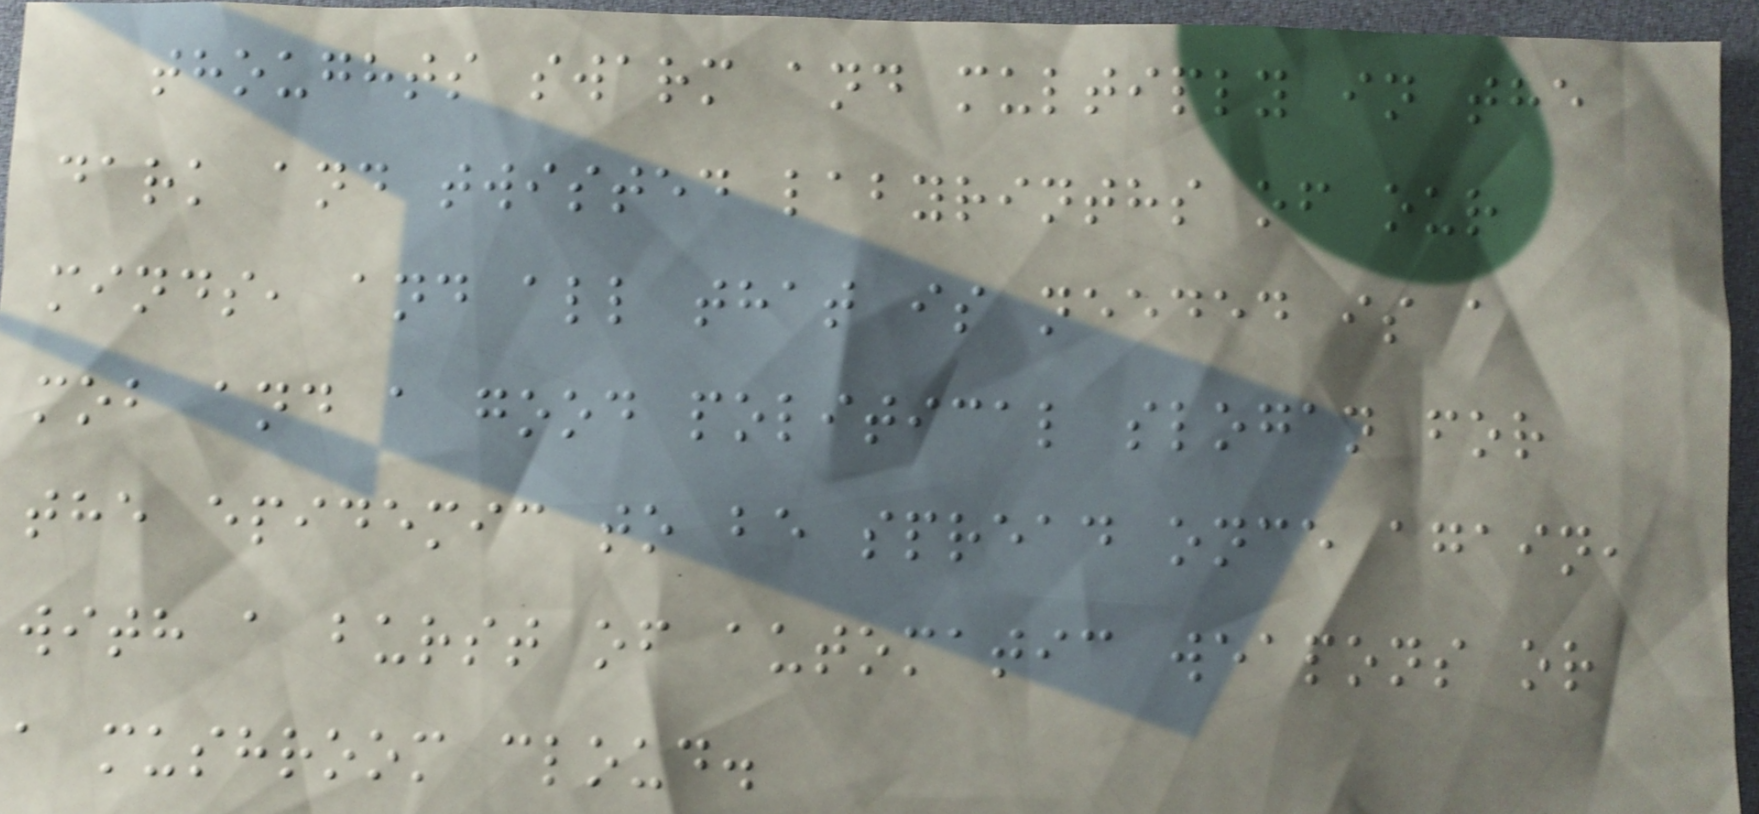thoughts swarm and multiply in the
dark and twisted labyrinths of our
minds, and all that is needed is a
mob and a good political slogan for
the epidemic to be spread once again,
with a burst of automatic weapons or
a mushroom cloud.
